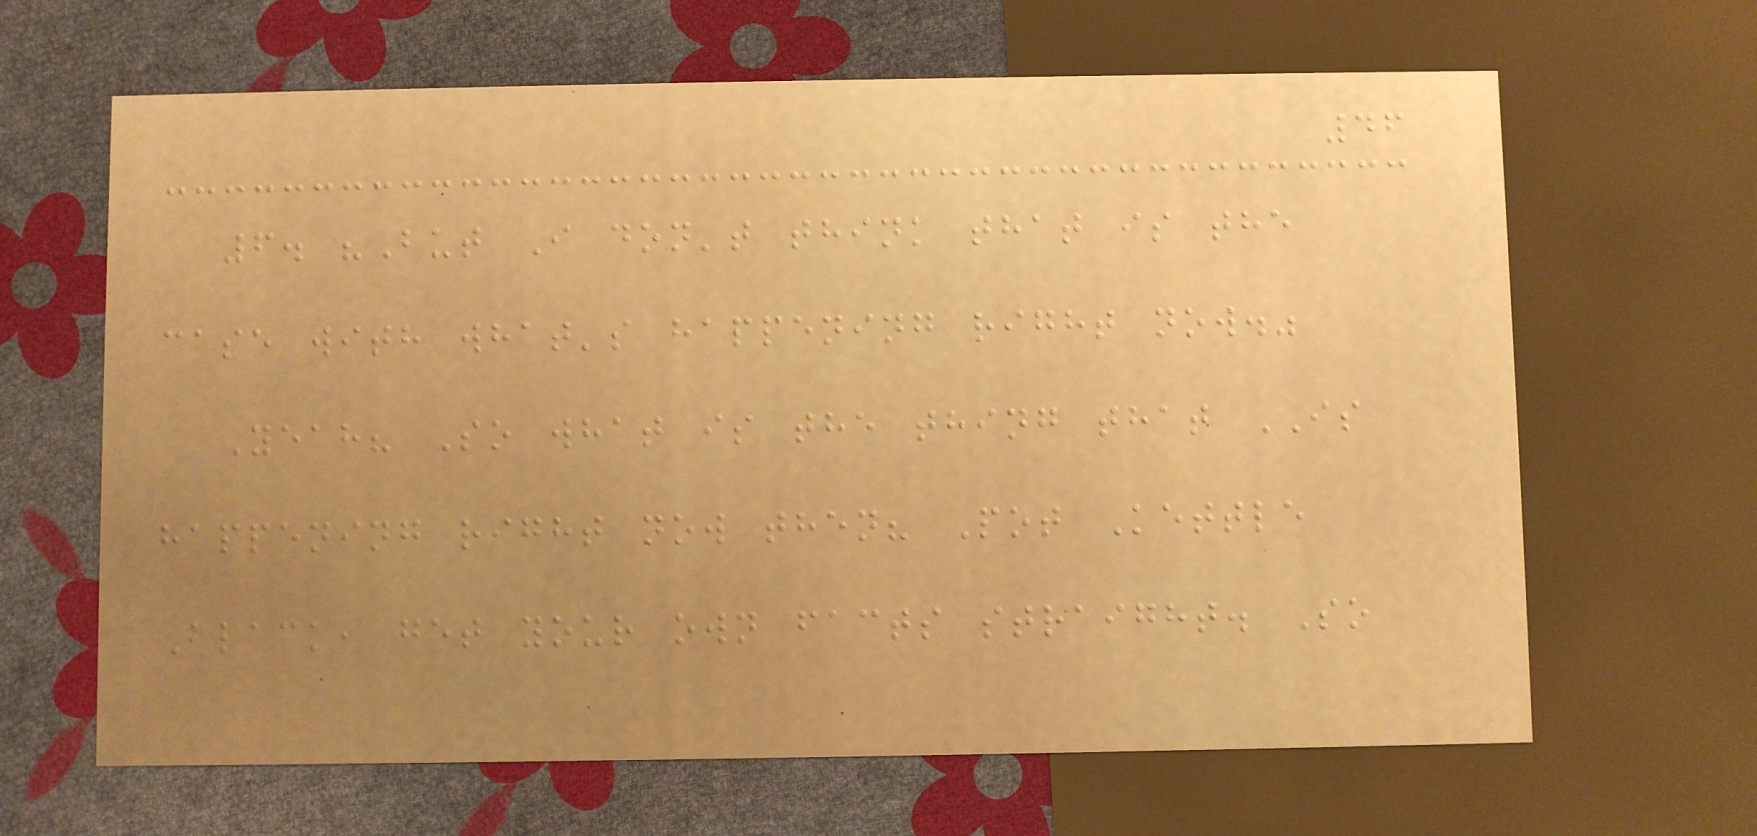46
6. "But I don't think that is the
case with what's happening right now."
Yeah? So what is the thing that IS
happening right now then? Pot Kettle
Black, get your own facts straight. So
